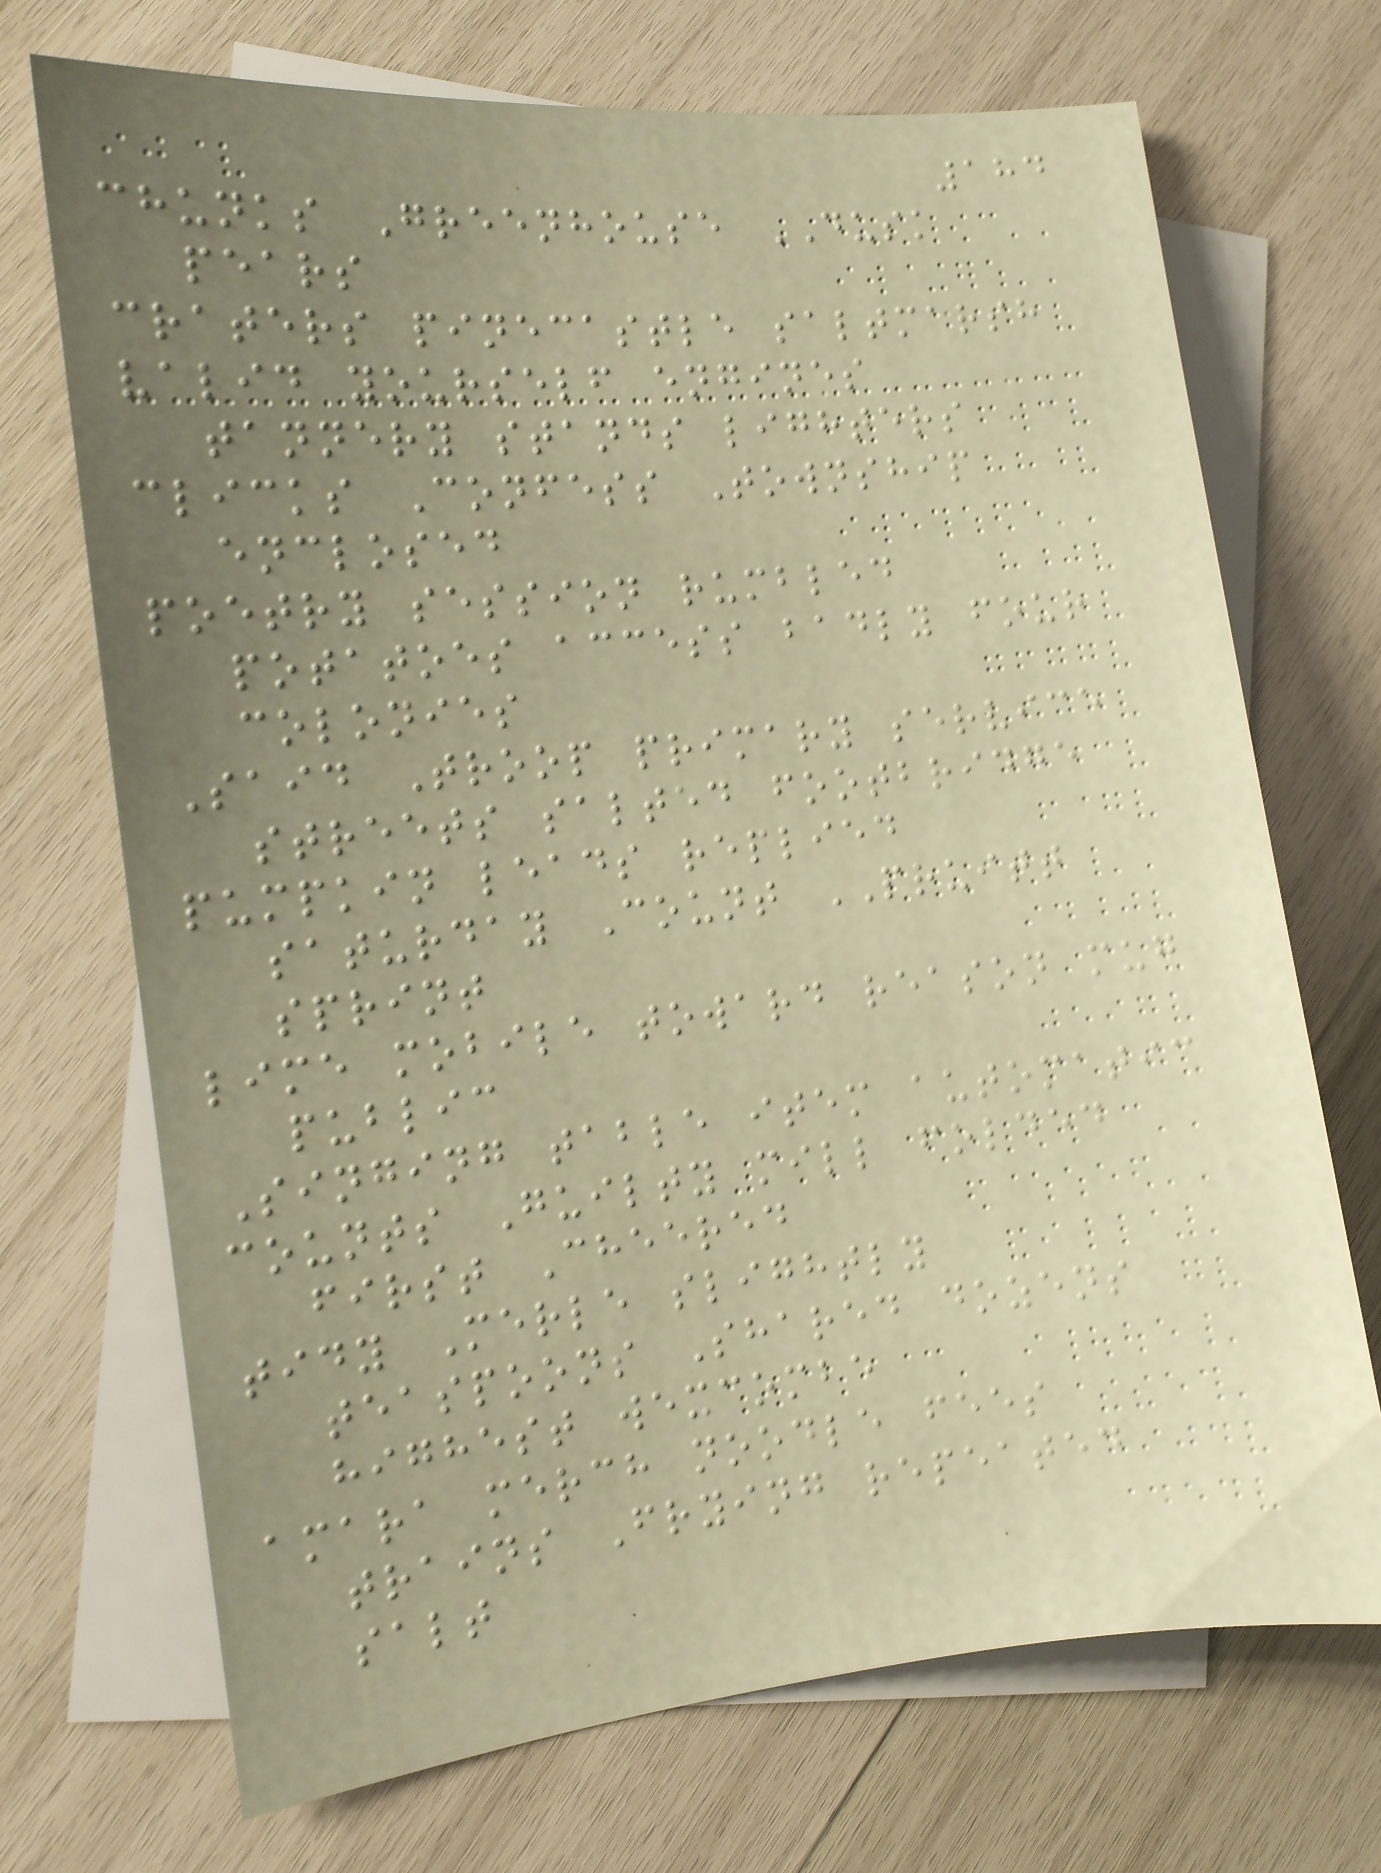184
chunks Greenhouse DUSK
pears
craters pinecastle saltmarsh
valid yourself engines
tannery stands lighters
clicks Confess Township
enclosed
poetry session rumbled
potatoes access badly four
colonies
Said Troop primary service
streets salted footbridge
pumpkin leads replied
saturday Count PRUITT
sprint
lime mobile toward reason mug
public
Singing table item automatic
counts Guilty mill folded
first Cheered
tidy Merle slightly
teaspoons Shared dozens
highest wexcombe
amara merch noodle fees
trains Frying repeated
salt
